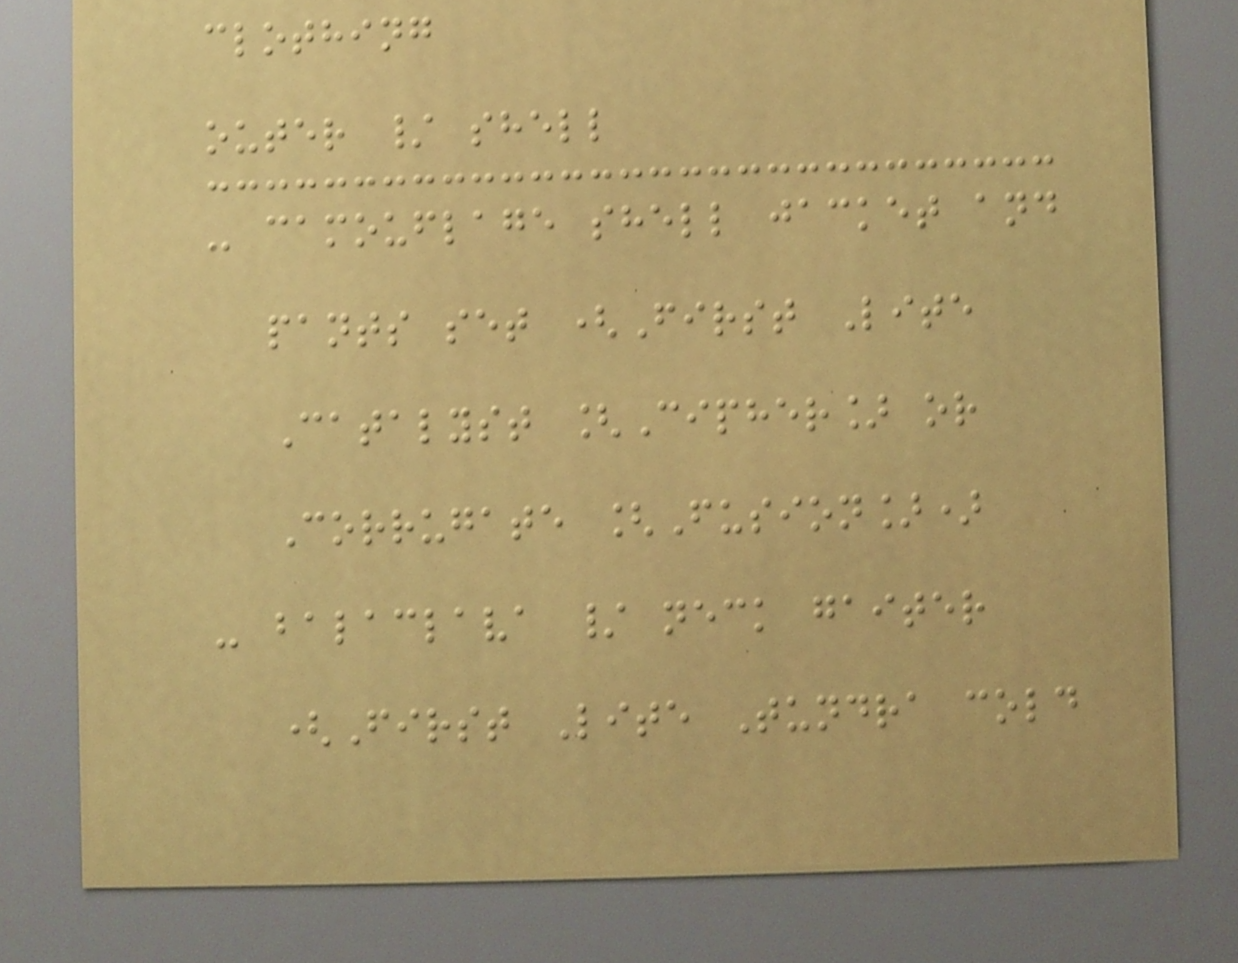clothing
outer / shell
- camouflage shell jacket and
pants set (First Lite
Catalyst [Cipher] or
Corrugate [Fusion])
- balaclava / neck gaiter
(First Lite Tundra cold
